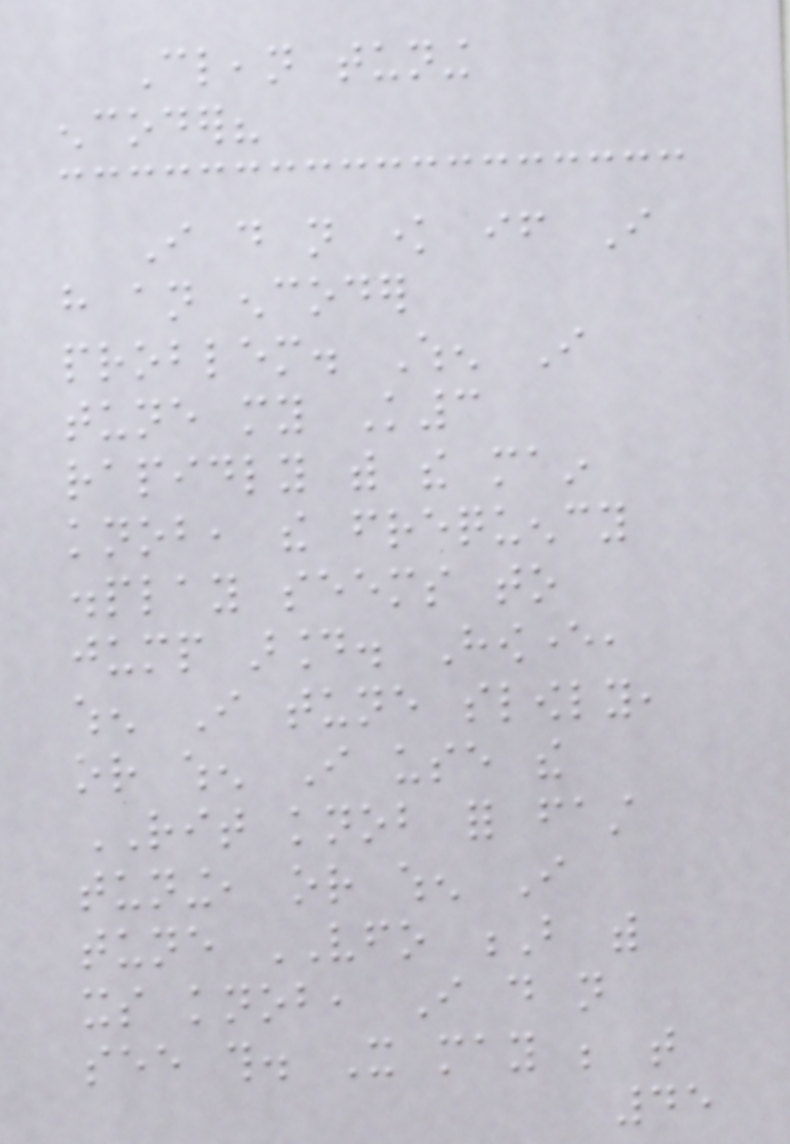Clean tuning
encoder?
I do not know if I
have an encoder
problem. When I
tune my K3
rapidly with the main
knob, the frequency
display seems to
jump around. However,
when I tune slowly,
or when I use the
RIT knob for fast
tuning, or when I
tune VFO B with
its knob, I do not
see this. It may be that
45
